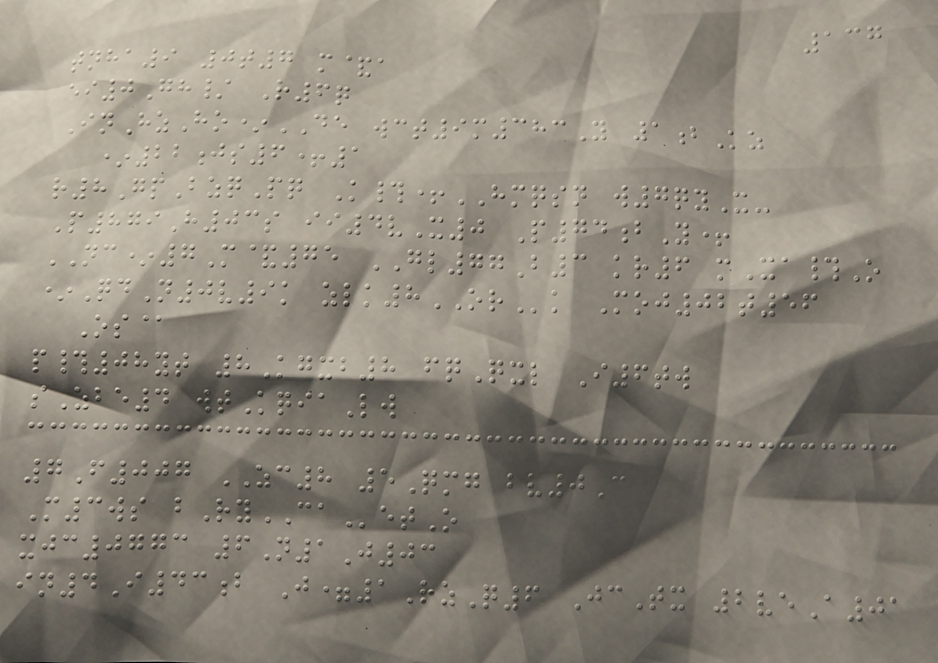137
tnha9 0t7 m&a
ei0Gh/ R6q
InHzHo*DE wct9m383Y 1bKz
*22js6+1
r8GpBzqPq K#+HMQSN w7qyX-
P879H03s ii4vX0 P74bY+
NC*7M&75 GL77B3 kr6 mXa#O
*QdN0v9k zlk8ORk Moj02t56
Os@
p#08yt 8Kgxb8 fqQxl I6tw
sZbe4 wtKqiaLw
7F007 ZC8 5Qmg bv0C
M3ws bRyCAetO
xjc0773 6N1J03
in4I43b J=1RzQ6 JcTx 2veA01
